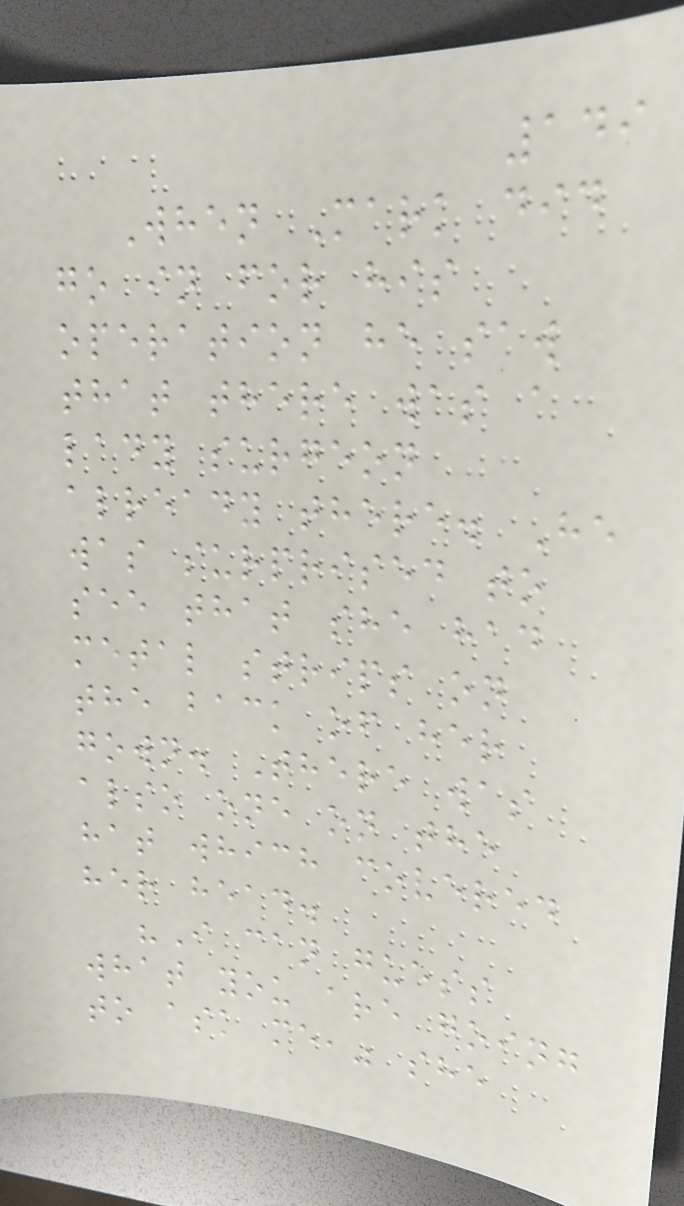149
When Mark did
go in for his
operation he saw
that there was a
lady surgeon
already there. He
was surprised to
see that she had
metal strips on
the back of her
gown. There was
also one on the
hat which covered
her head.
"I can guess
what you are going
to ask me," she
